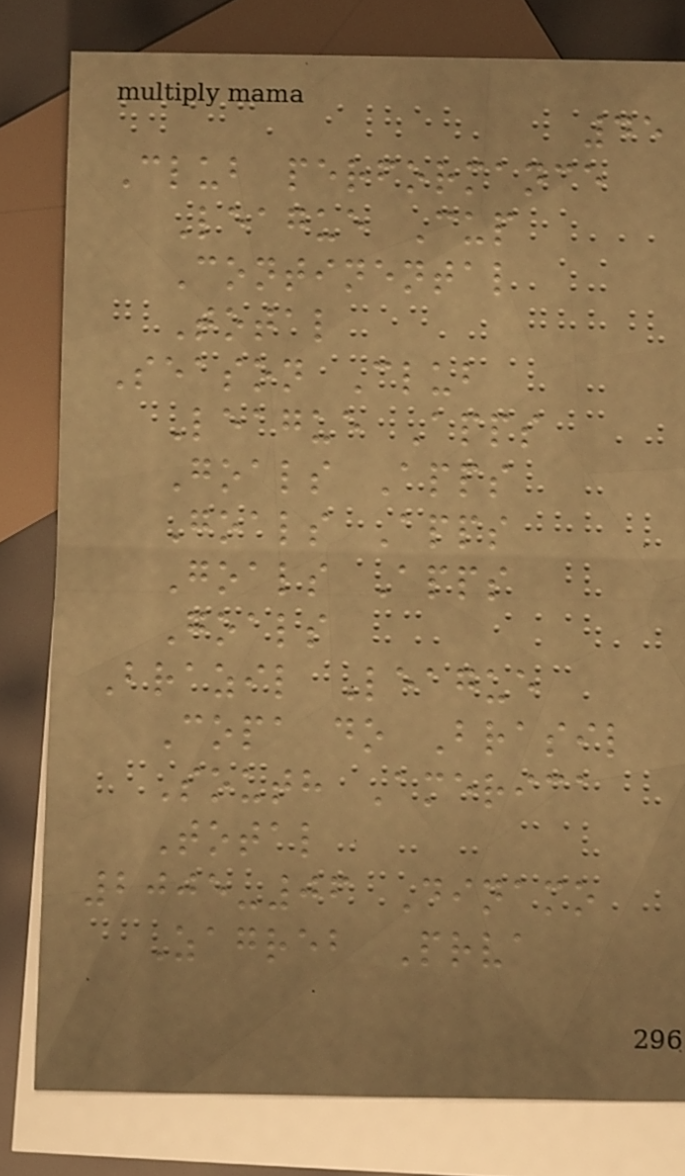45
Club performance
League Cup
Continental
Total
Season Club
League Apps
Goals Apps
Goals Apps
Goals Apps
Goals
Brazil League
Copa do Brasil
South America
Total
2005-06 Dinamo
Zagreb Prva
